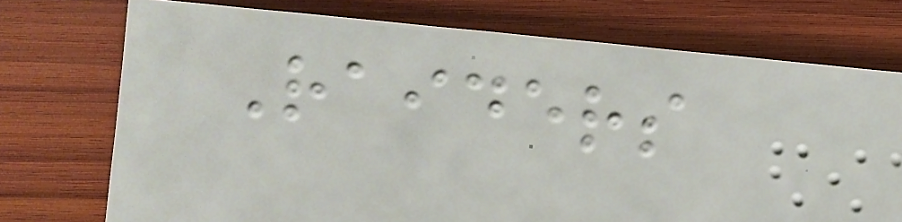Raiders
